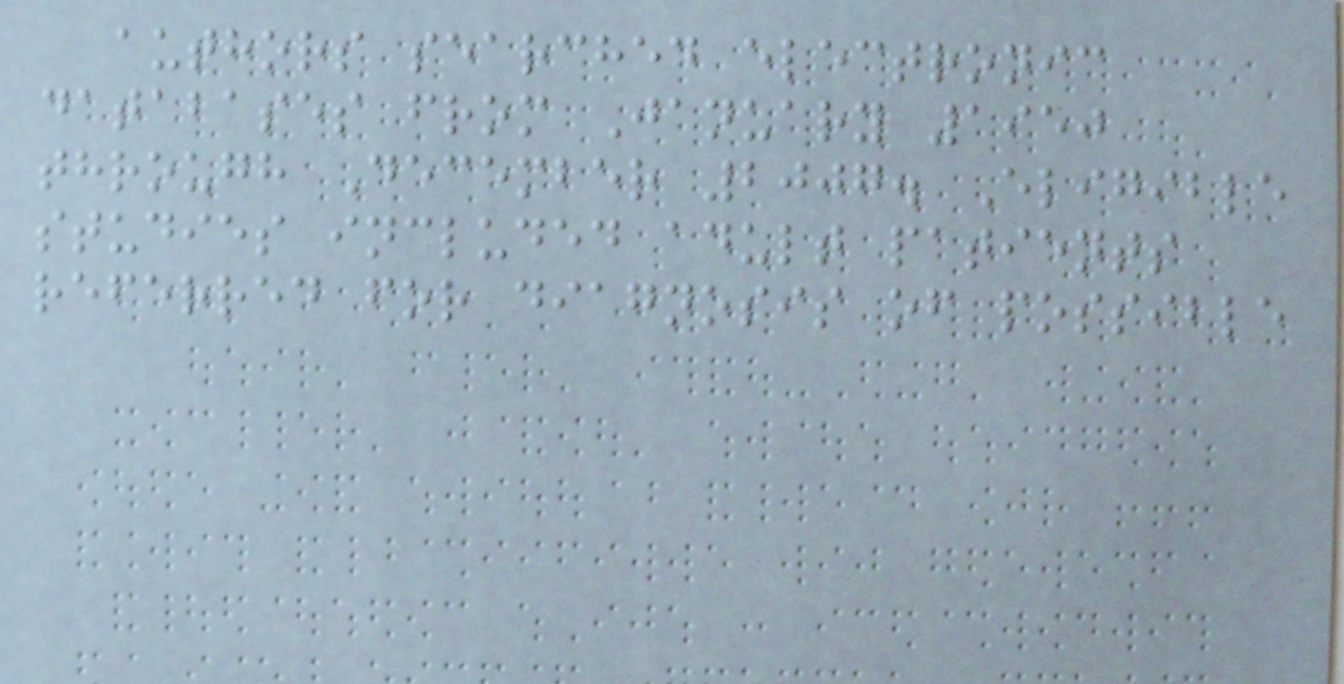authors searched electronic
databases from January 1950
through December 2007. Eligible
studies included adult patients
referred for diagnosis of possible
